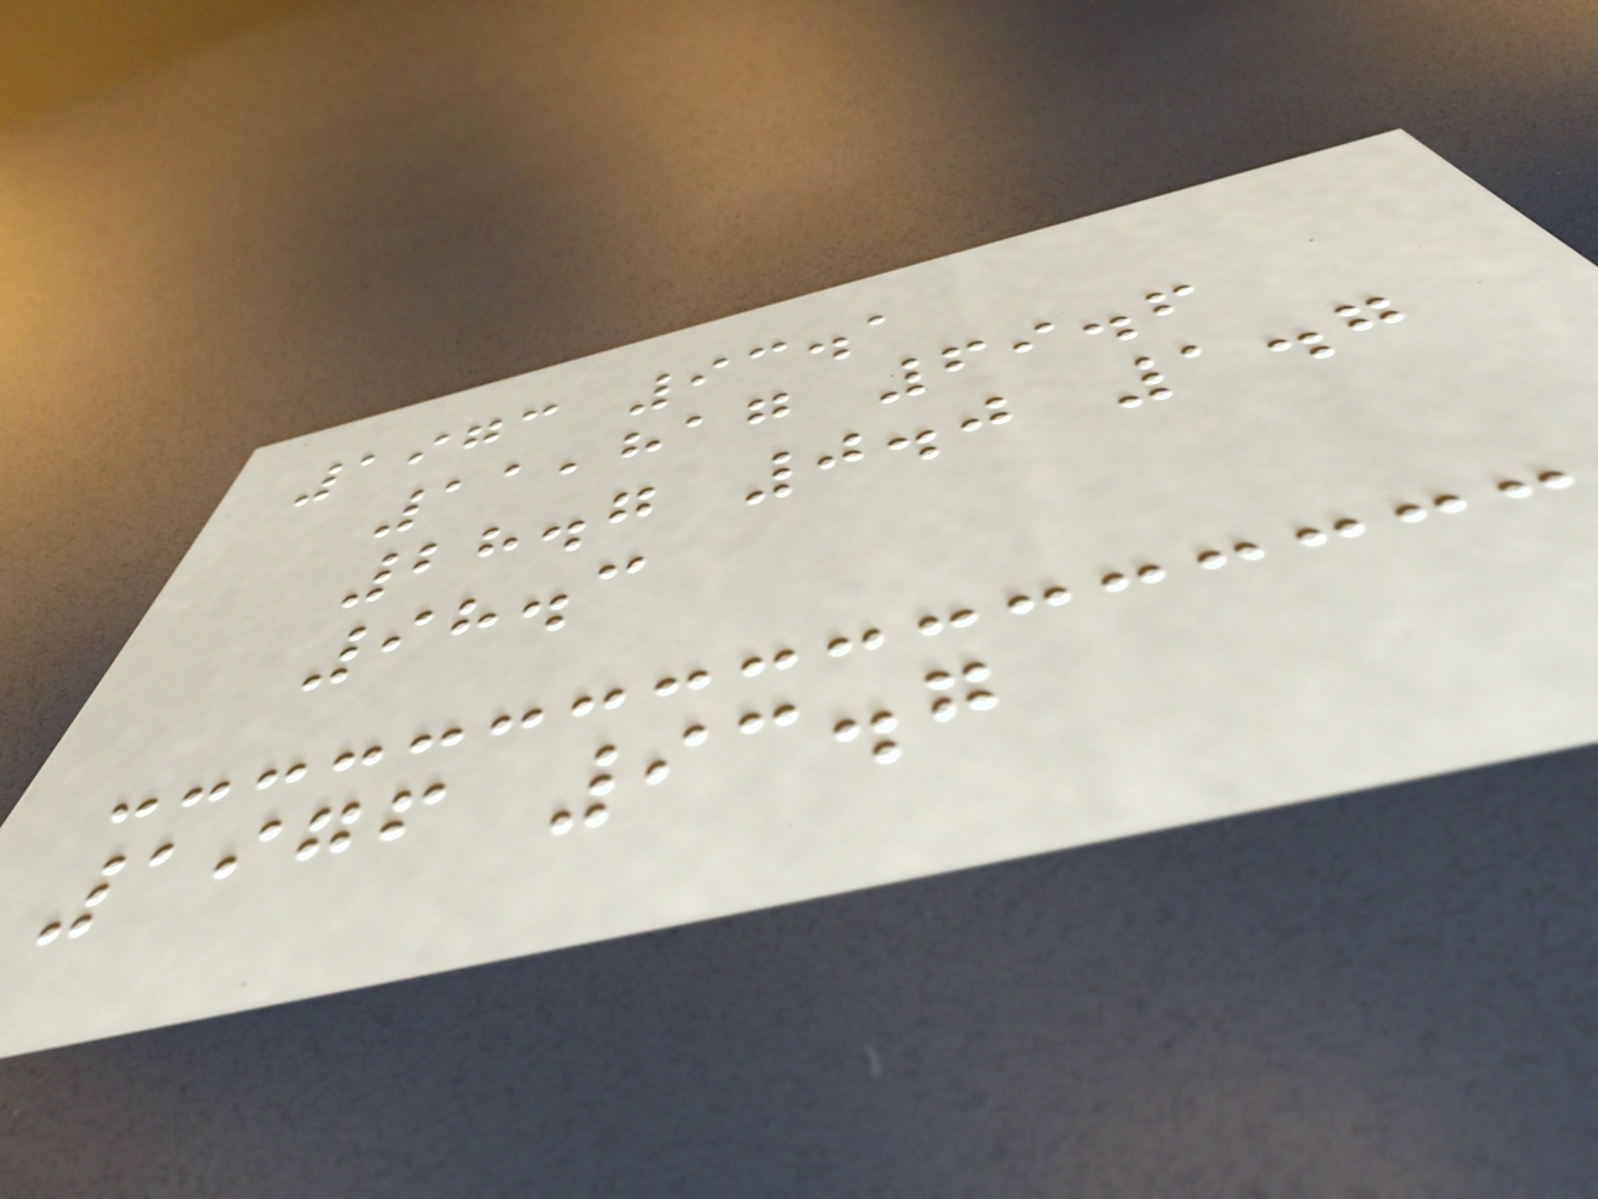1973 93.1
11,817 69.6
28.7 0.0 1.7
98.3
1976 93.7
